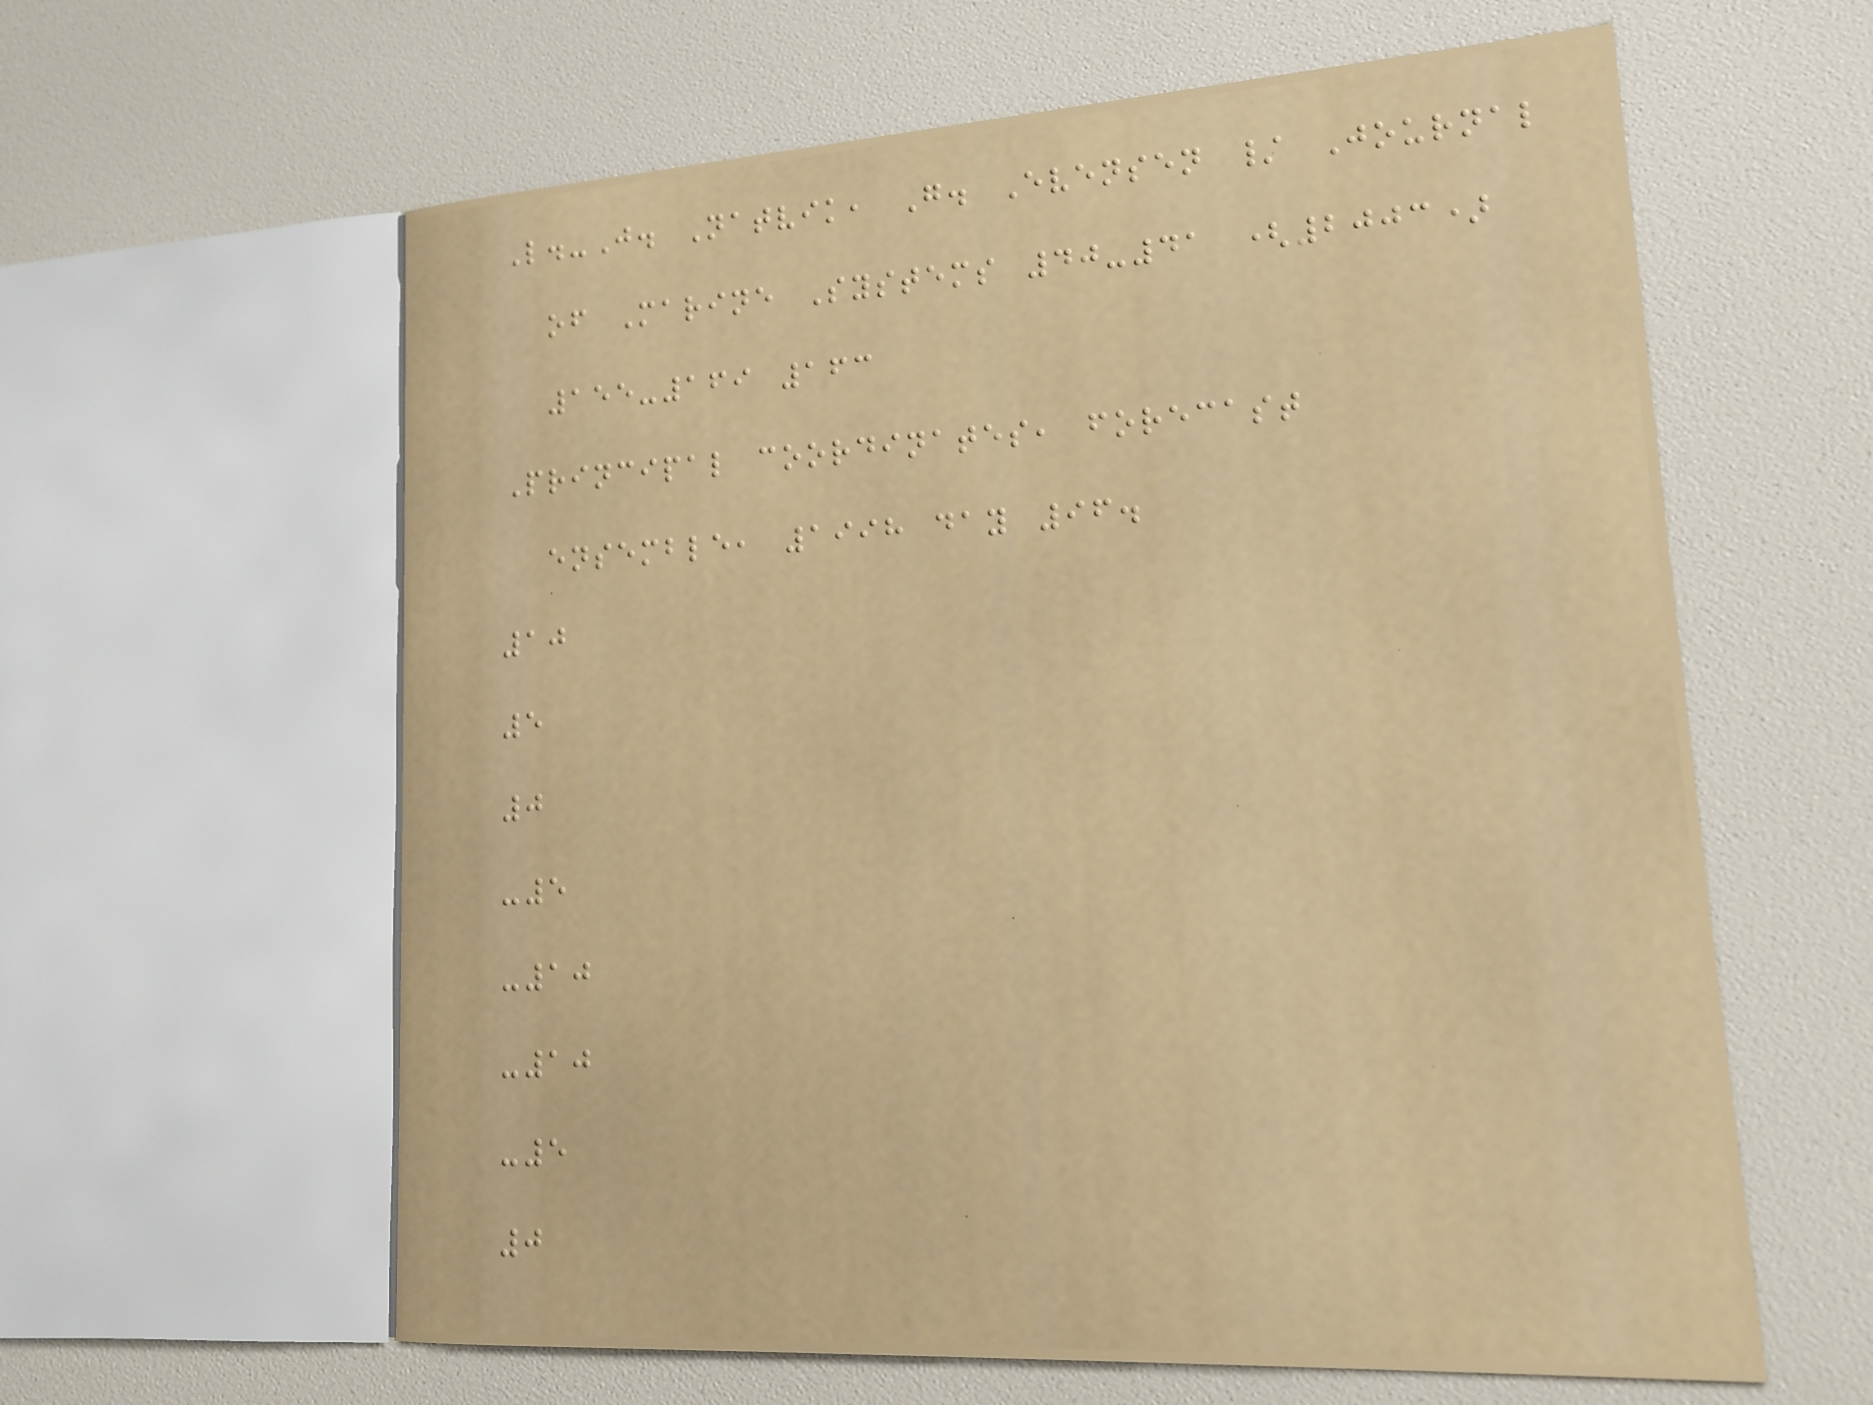L.-J. Natvik, G. Evensen / Journal
of Marine Systems 40-41 (2003)
155-169 163
Principal coordinates, forecast
ensemble, 1998 day 96.
10
5
0
-5
-10
-10
-5
0
